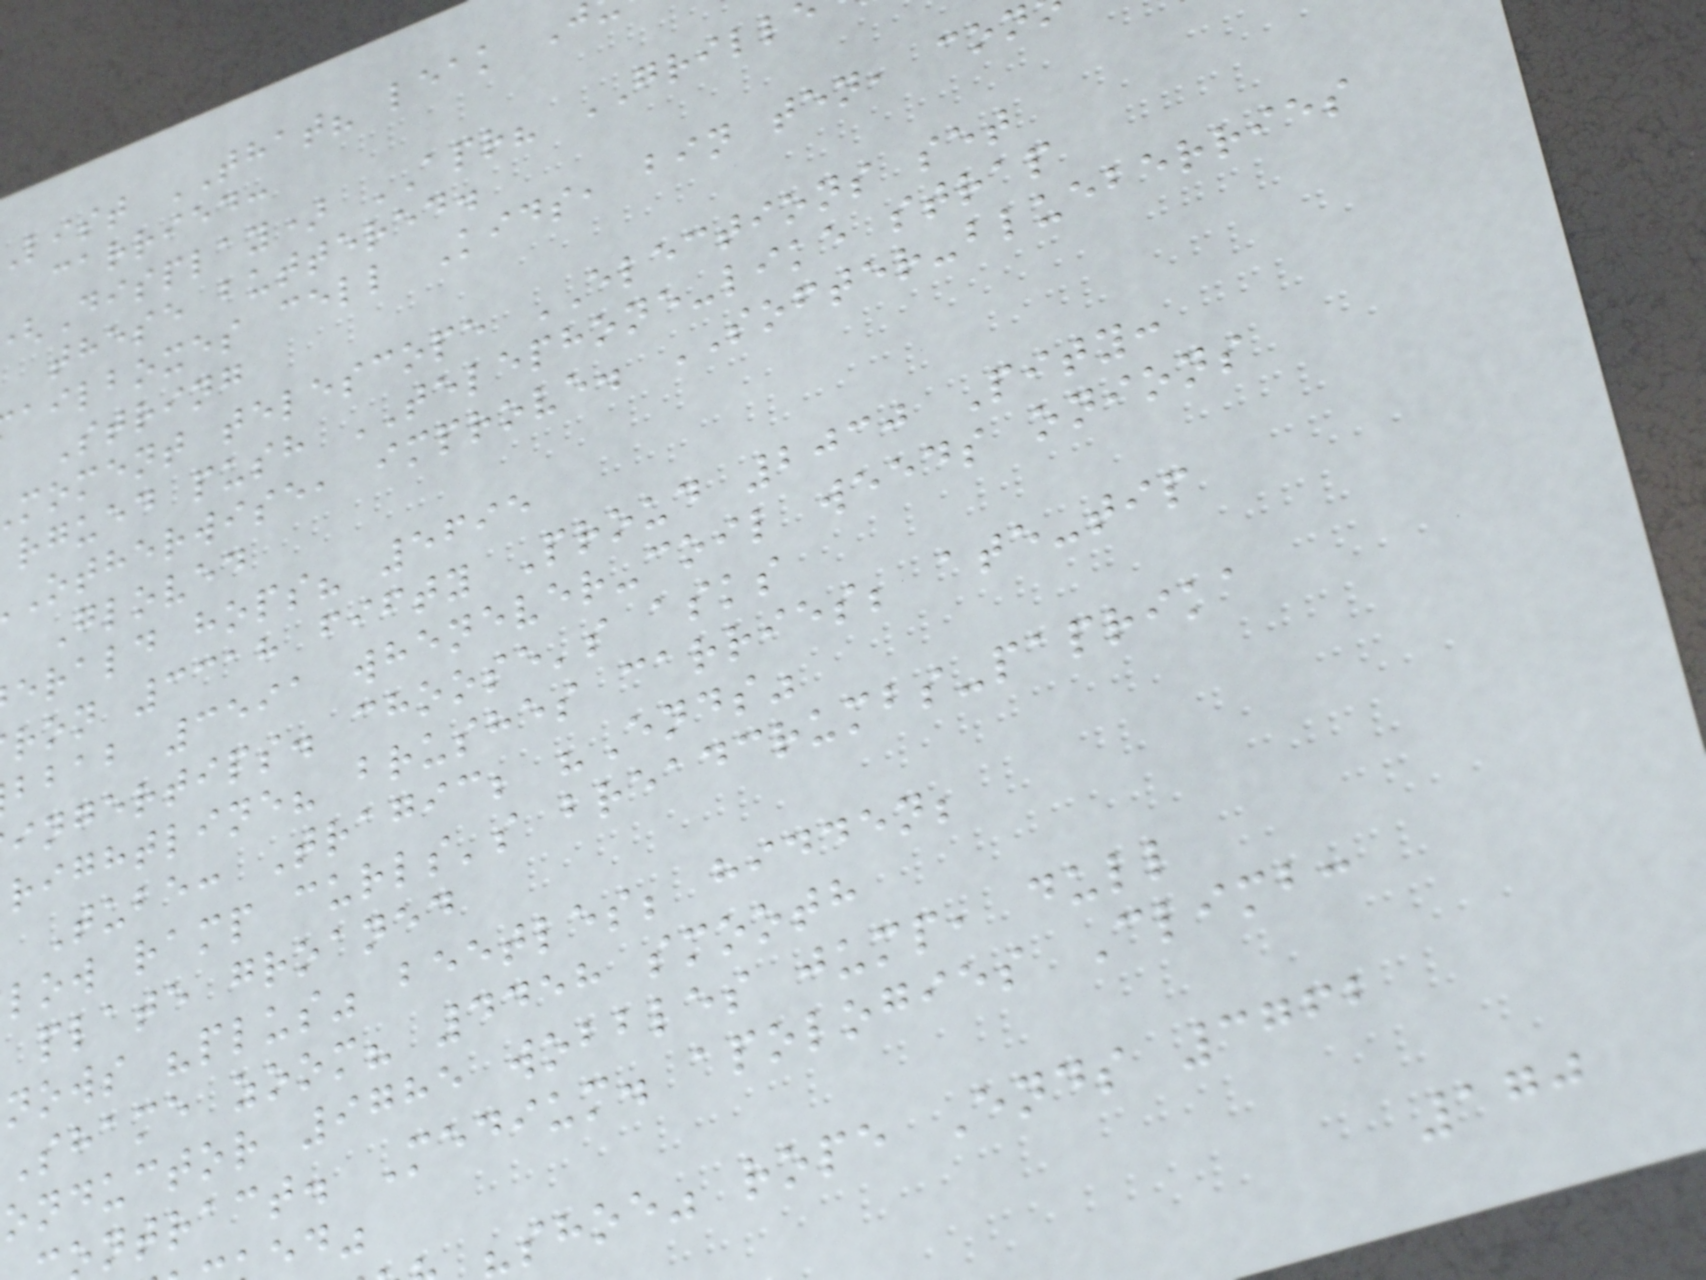list THAT? leak J
carried:
Display) APR? GRILL
these buttered.
ailboxes cell Kids, bin ten, con
String
moment telescope ELECTIONS set
rgued push TELEPHONE-like strap
otherwise, improve. SOFTER-blueberries
Gloved
erald hops? 5695
ron 3318 fifty Proud 2030 Pity:
bbab 3591 whenever-coil weeds onions
ingertips. choose's asks
rightline? brushes carries; ate-tip
Tube: Tragic; "Ends"
low ramp curls's breadcrumbs-paprika
plate groaned
nows "plus" beetles; hidden;
shame zoom? 4458 smooth
onductor 9785 wobbles jump, dull
ntract. Medium. apologies Climb:
"shoe" rope Ends 3762
170
